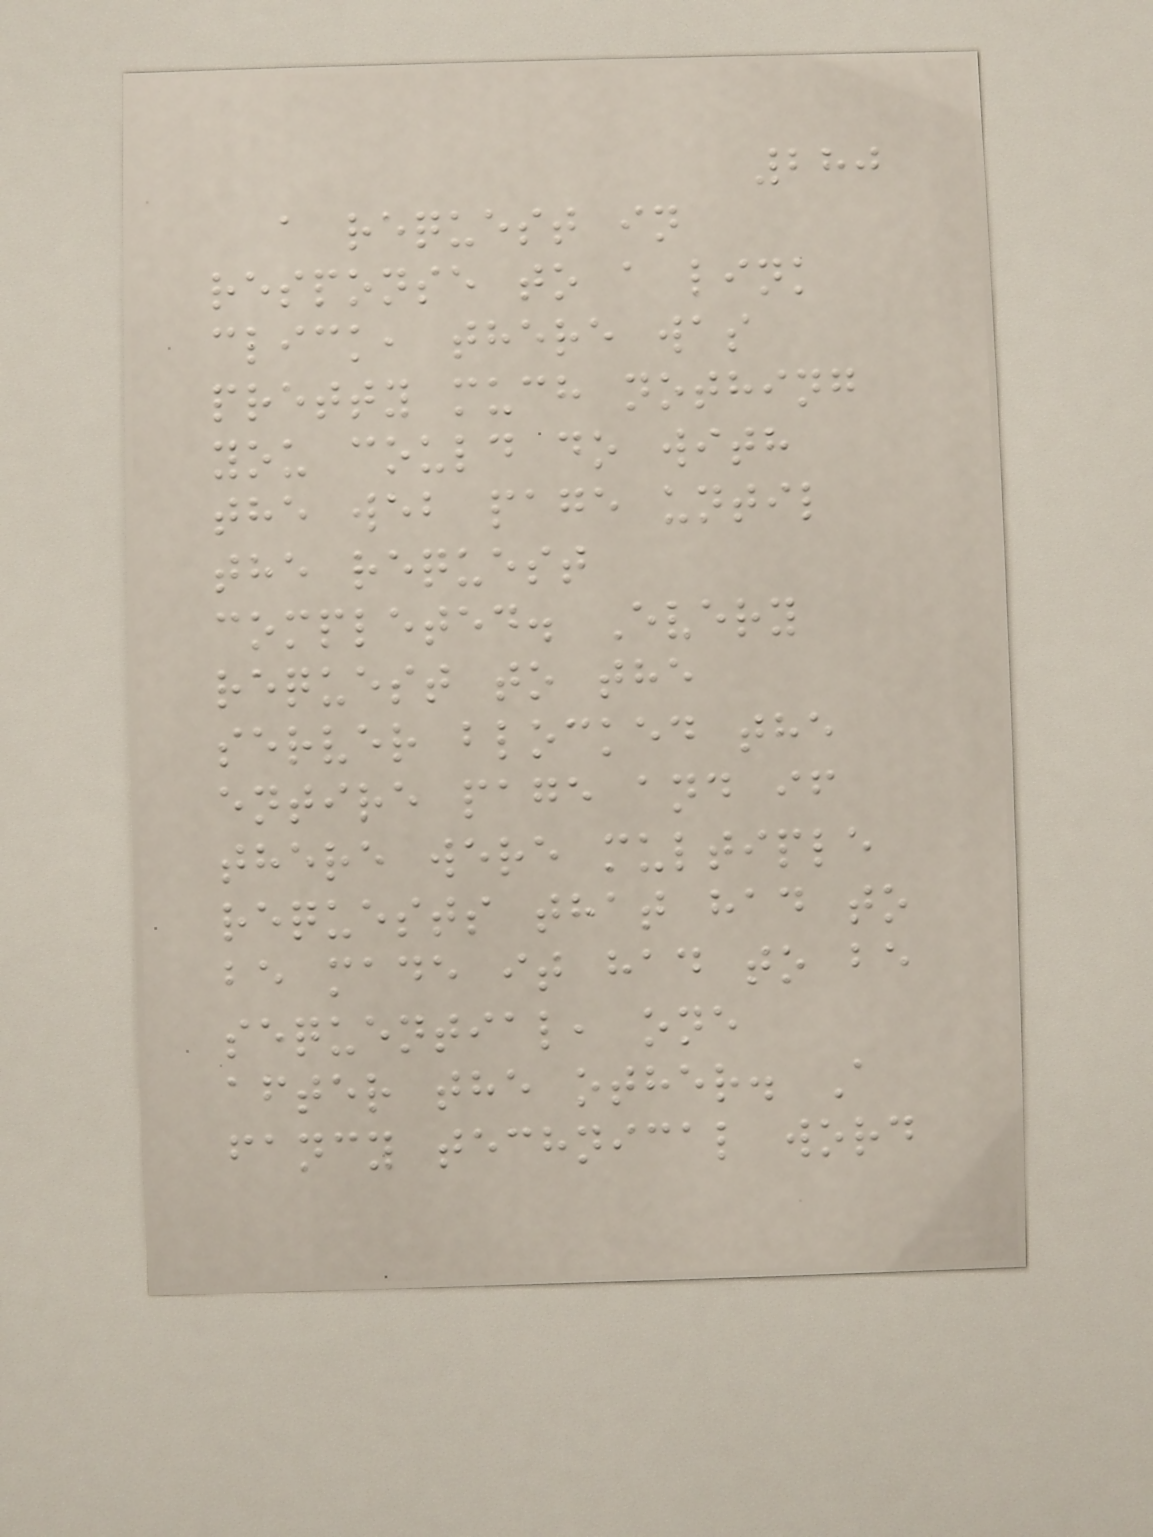280
a request in
response to a link
click, there was
pretty much nothing
you could do with
the web page until
the request
completed. Every
request to the
server blocked the
entire page and if
there were multiple
requests that had to
be made it had to be
sequential, one
after the other. A
fancy technical word
